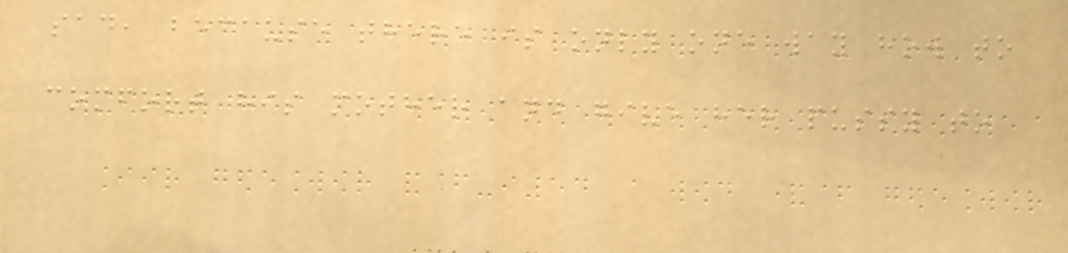sad, because there is only one way how to
comfort his mother and give her pussy to
